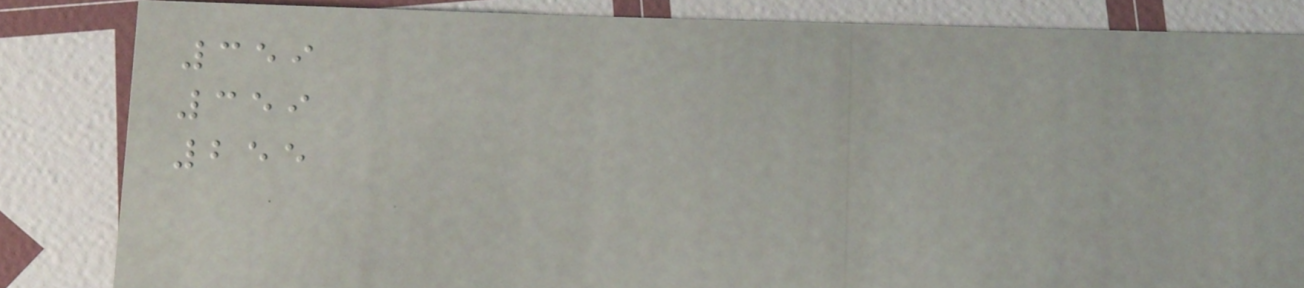359
359
255
